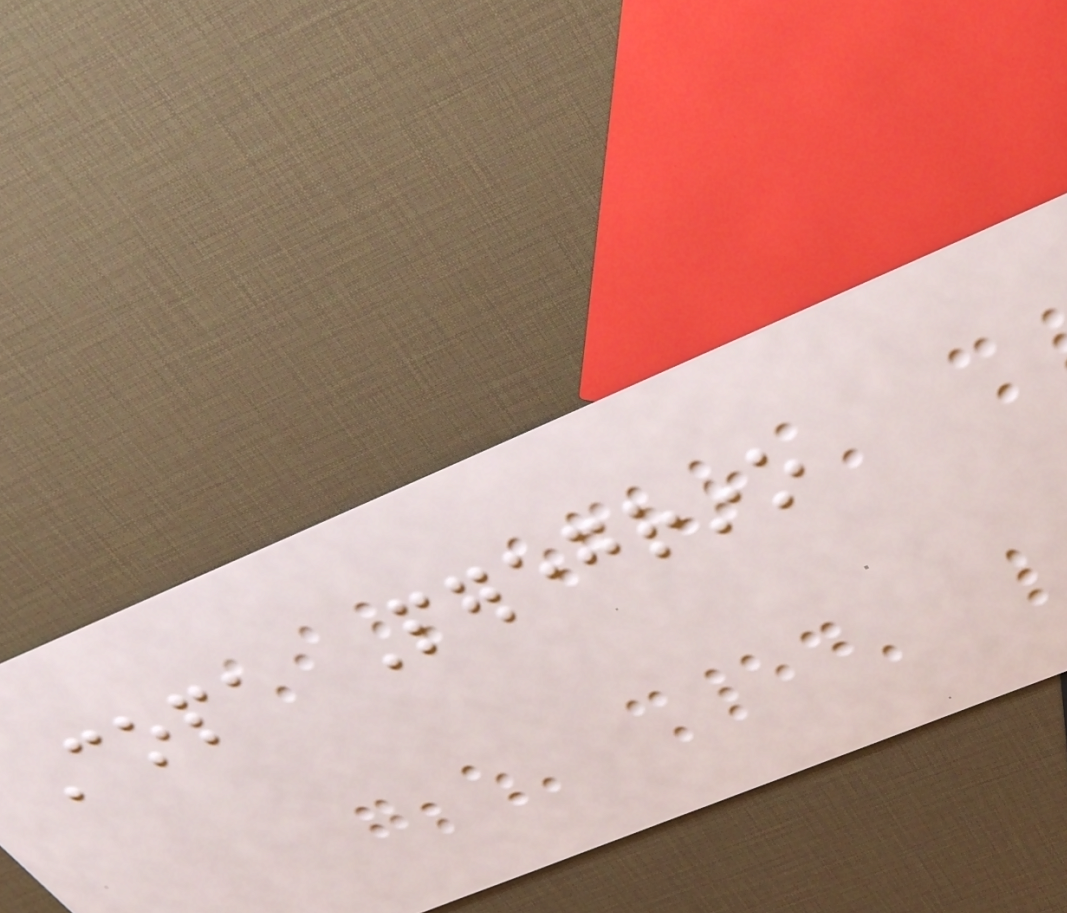Copa Peregrino
